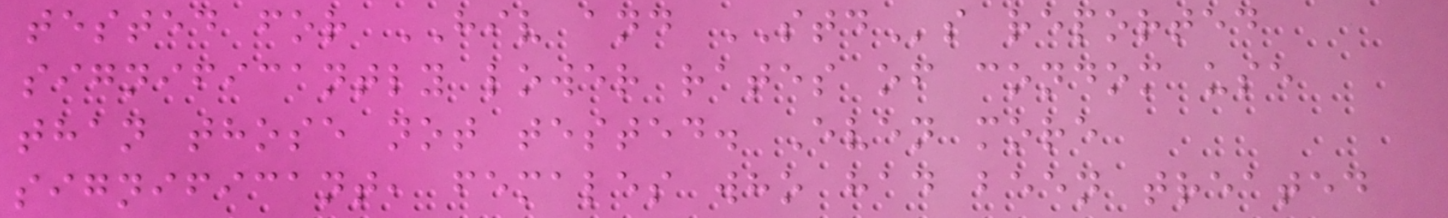tested for HIV and STDs reported
significantly lower rates of condom use
than those not tested. Even more
significant, females who had been treated
